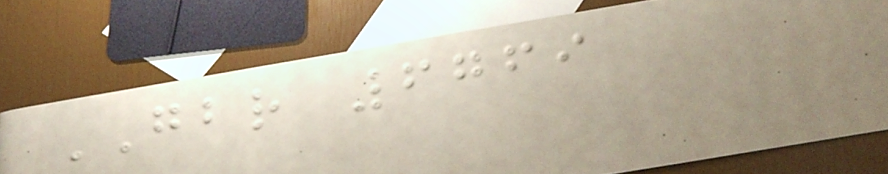GBR 6769
